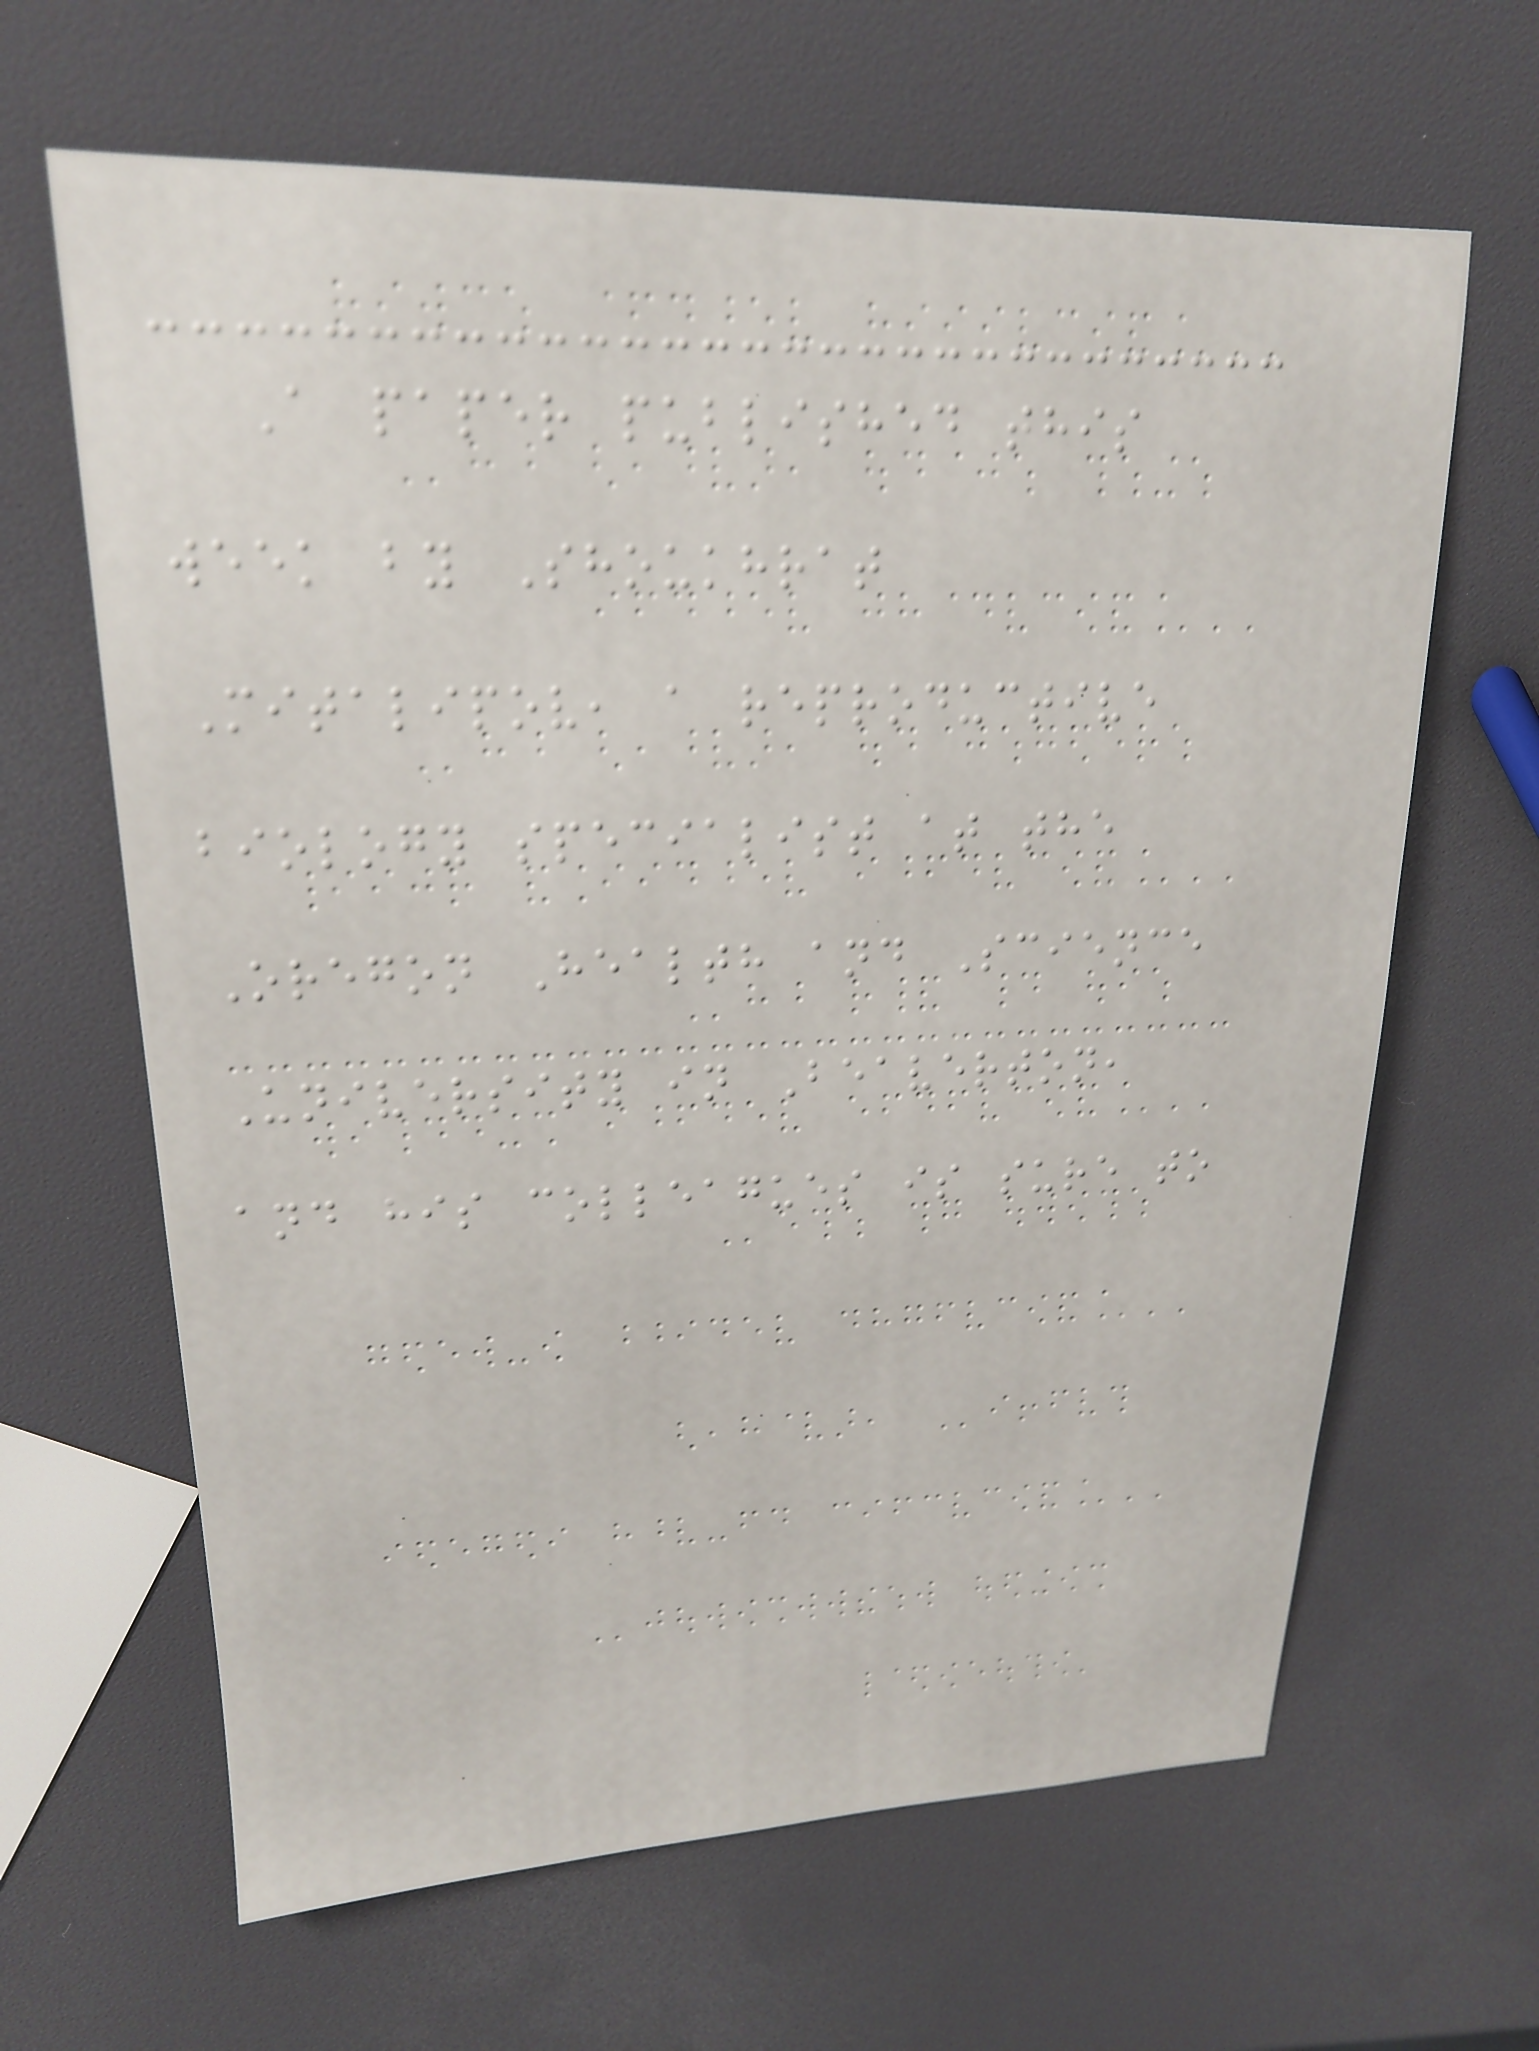A paper published this
week by Shoukhrat
Mitalipov, a reproductive
biology specialist at the
Oregon Health and Science
University in Beaverton,
and his colleagues is sure to
